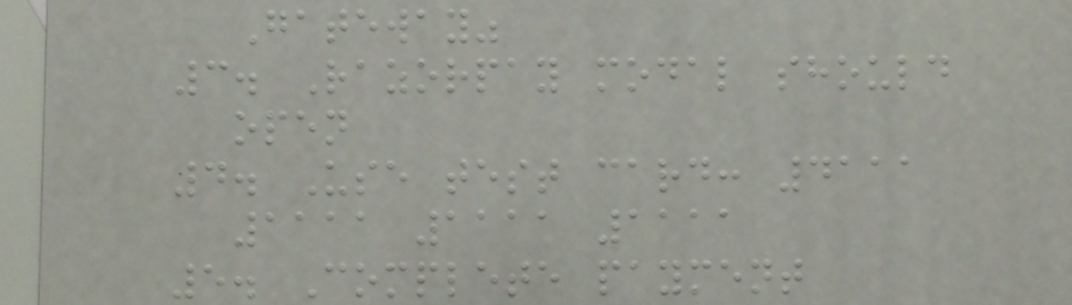Gateway"
3. Razorpay modal should
open
4. Use test card: 4111
1111 1111 1111
5. Complete payment
